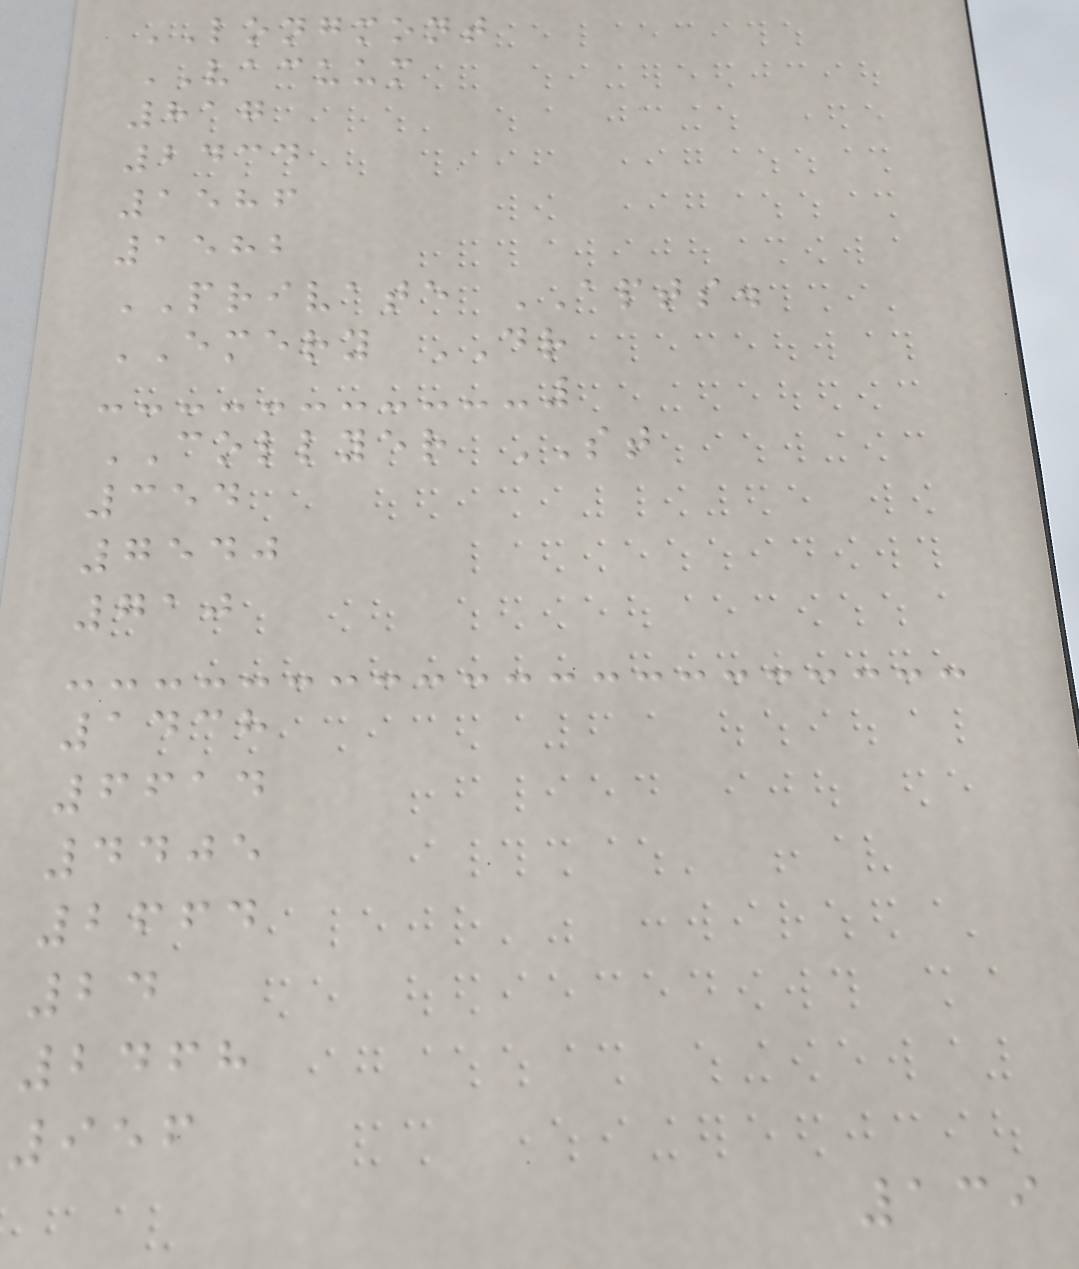LONGMONT
VACUUM
817
2434
1586
1582
PRIVATE APTS.
EMERY DR
COLLYER ST
354
7540
710
1438
6614
4405
2664
24
2468
956
139
